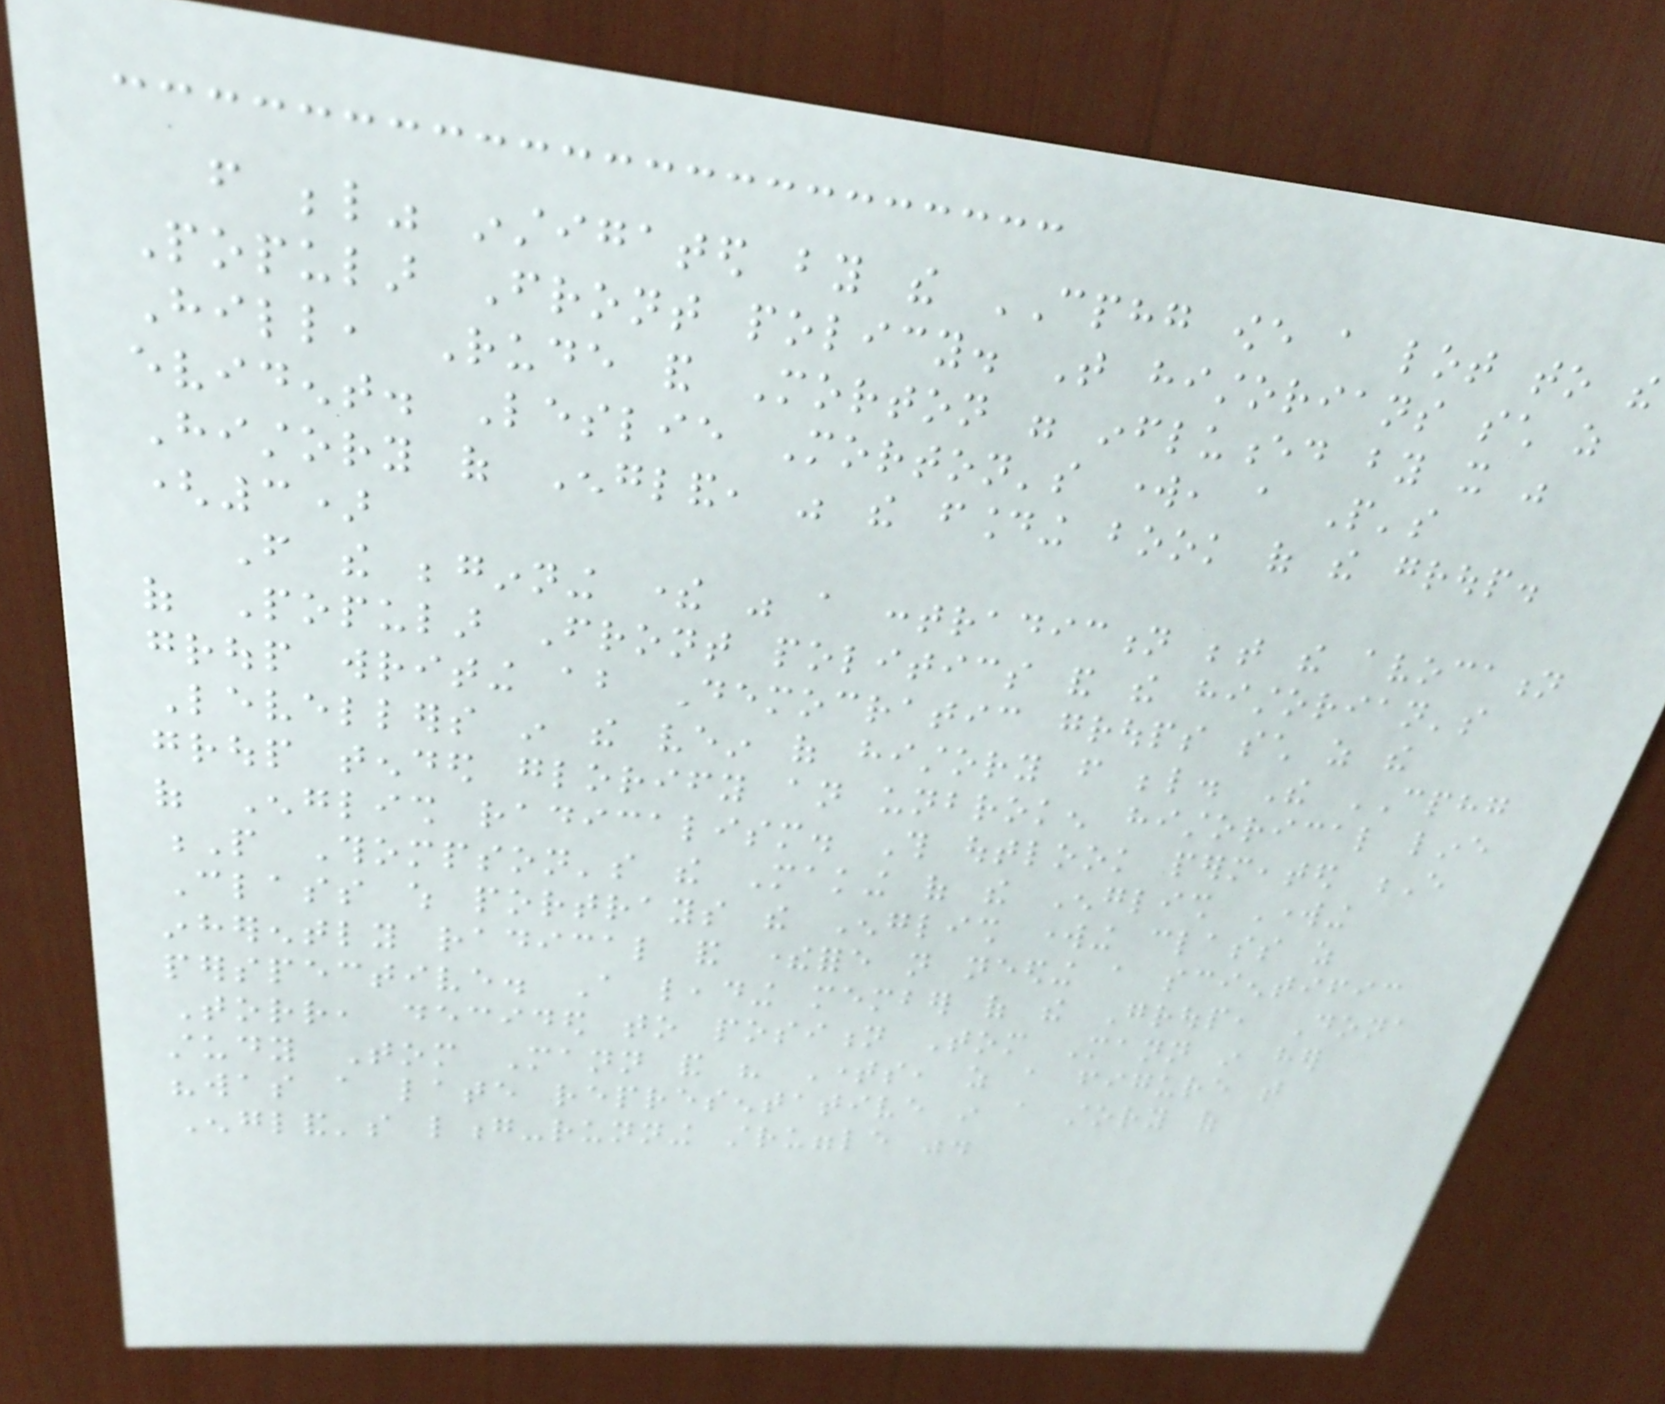from below" instigated by the CPHG owe a lot to the
Popular Front policy. That historians such as
Hill, Rude and Morton were influenced by it was
evident. Leslie Morton's work, a People's
History of England, was the founding book of the group.
(3)
From the beginning there was a contradiction between the avocation
of Popular Front politics and the historian's
group writing about Democratic groups such as the
Levellers in the vein of history from below. The CPHG
group tended glorify an unbroken historical line
of English radicalism. This outlook permeated E
P Thompson's the Making of the English Working
Class which portrays the English working class as
inherently radical and therefore not needing a scientific
perspective. A leading member of the Group, Dona
Torr, decided to position Tom Mann in her
study Tom Mann and his Times, as a figure that
"was a late representative in a story of
England's long-running struggle ".
